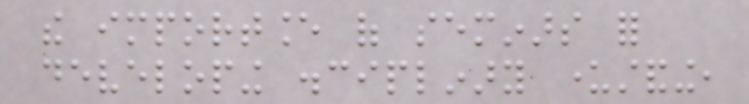the importance of seminars for
developing disciplinary understanding,
